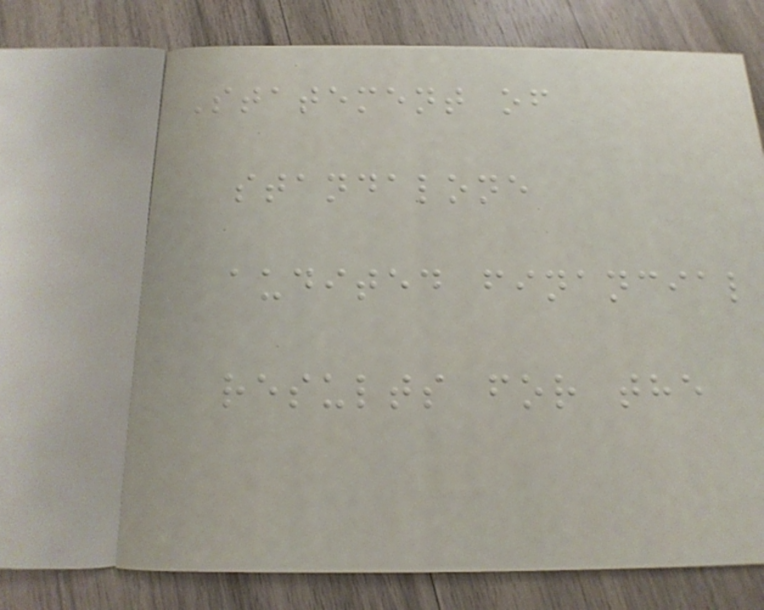Statement of
standalone
audited financial
results for the
